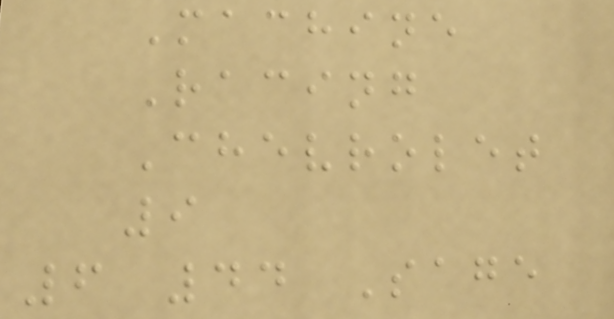Machine
Racing
Chevrolet
9
6 44 Sage
